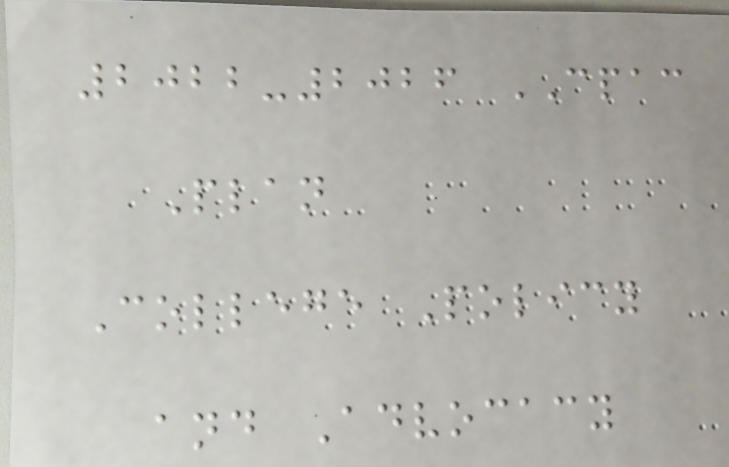2022-2026 CPAC
Plan
College Policy
and Advocacy
